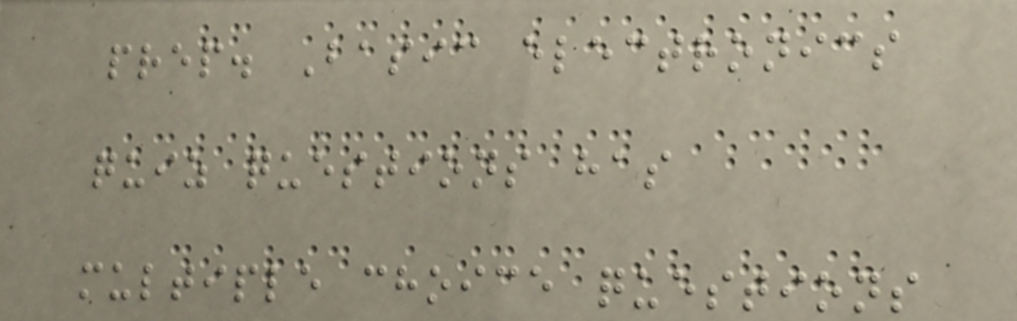prep. Basic electronics
quiz questions has
multiple choice questions
